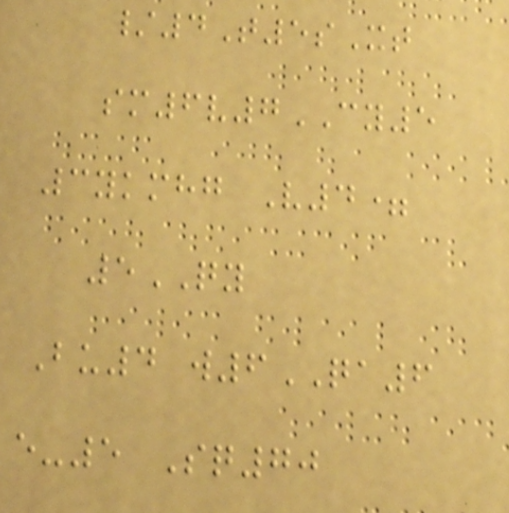/4T5sXt
sm6v7CY5
3ykmhg V4=
5QY
Bu4 w6QA6
e-5 Sq70
